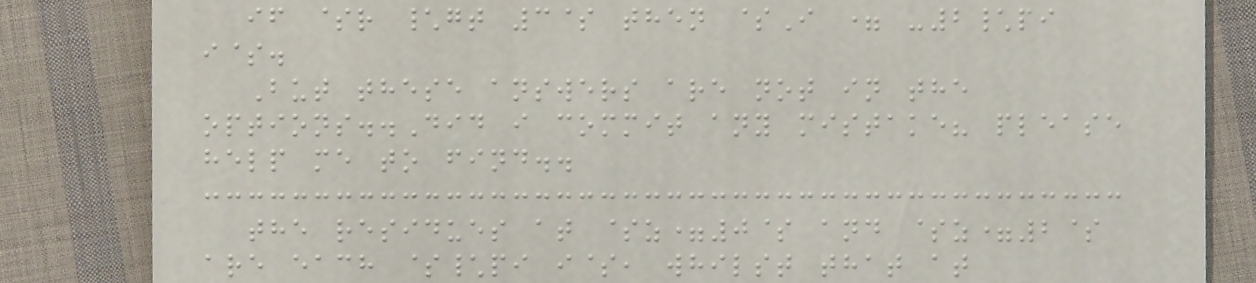if $r \gt 3$ then $I = -2\pi
i$.
But these answers are not in the
options..Did i commit any mistake? please
help me to find..
the residues at $z=0$ and $z=2$
are each $\pi i$, whilst that at
